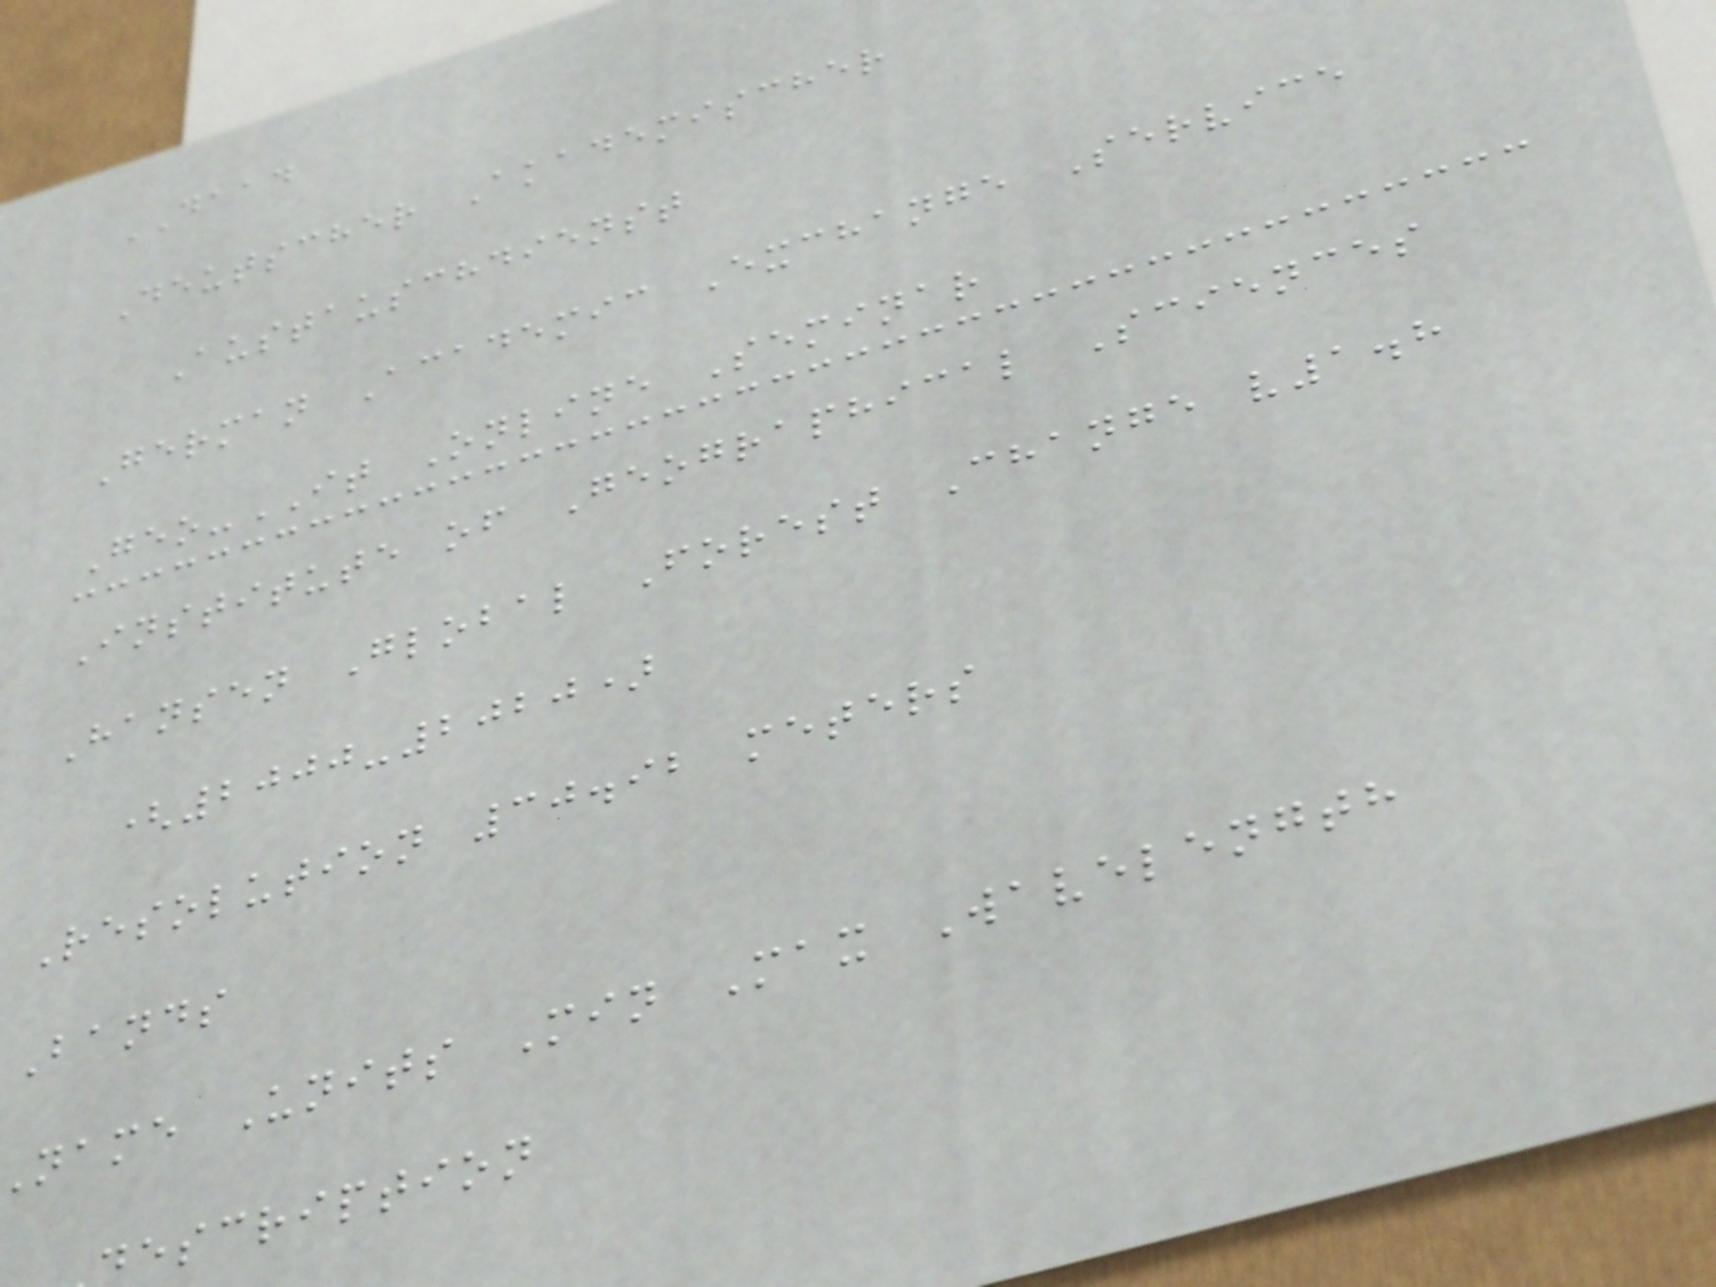DAAD
Deutscher Akademischer
Austauschdienst
German Academic Exchange Service
Geo-IT Online Seminar
Institute of Geographical Sciences
Hansen Global Forest Change v1.8
(2000-2020)
Resolution 30.92 meters
Bands
name Units Min Max Wavelength
escription
